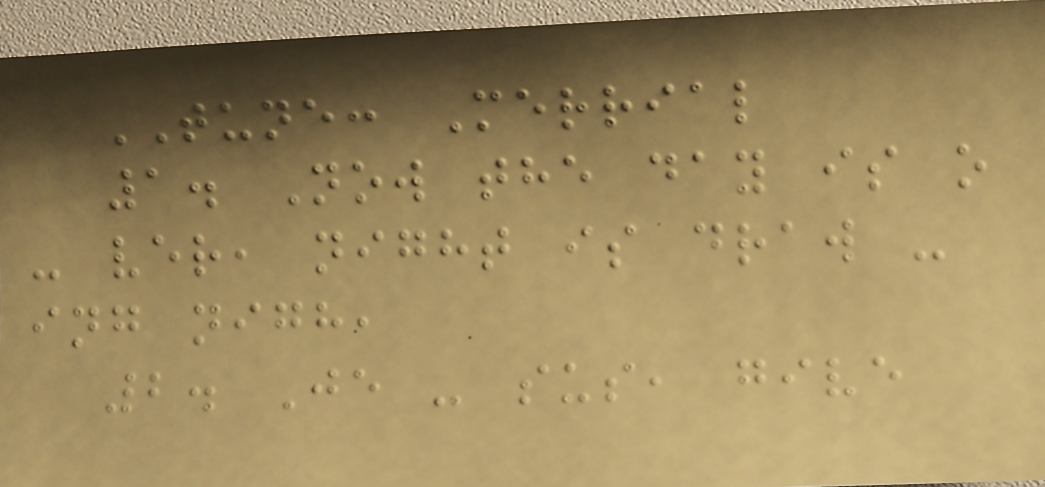TUNE: Merrial
1. Now the day is o
- ver, night is draw -
ing nigh,
2. Je - sus, give
